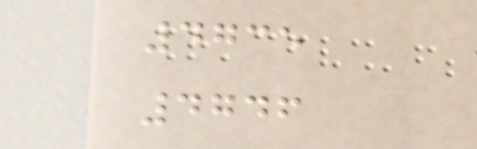4735
4746
